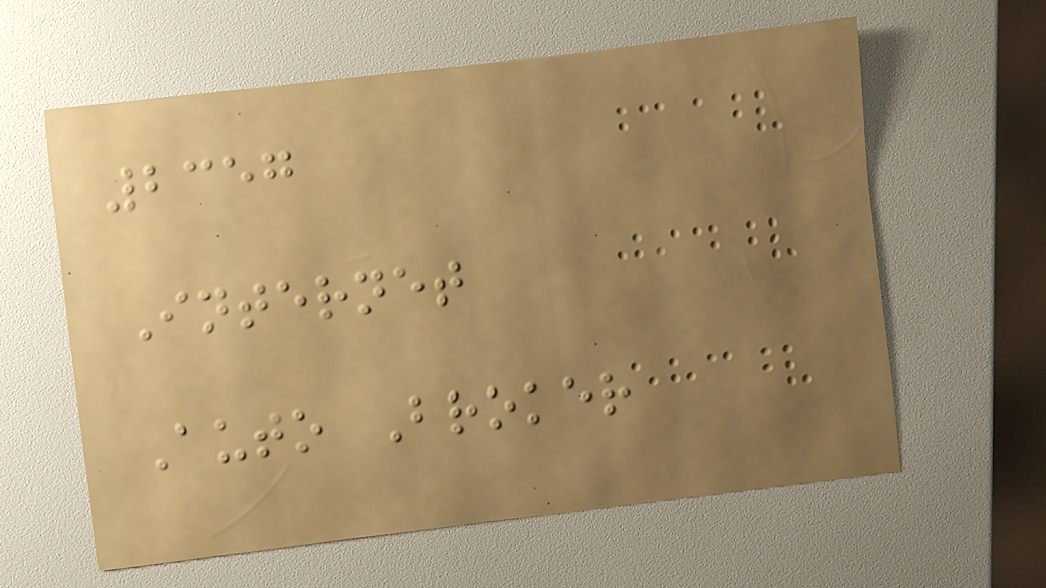2357
Internet
Auto Broker
